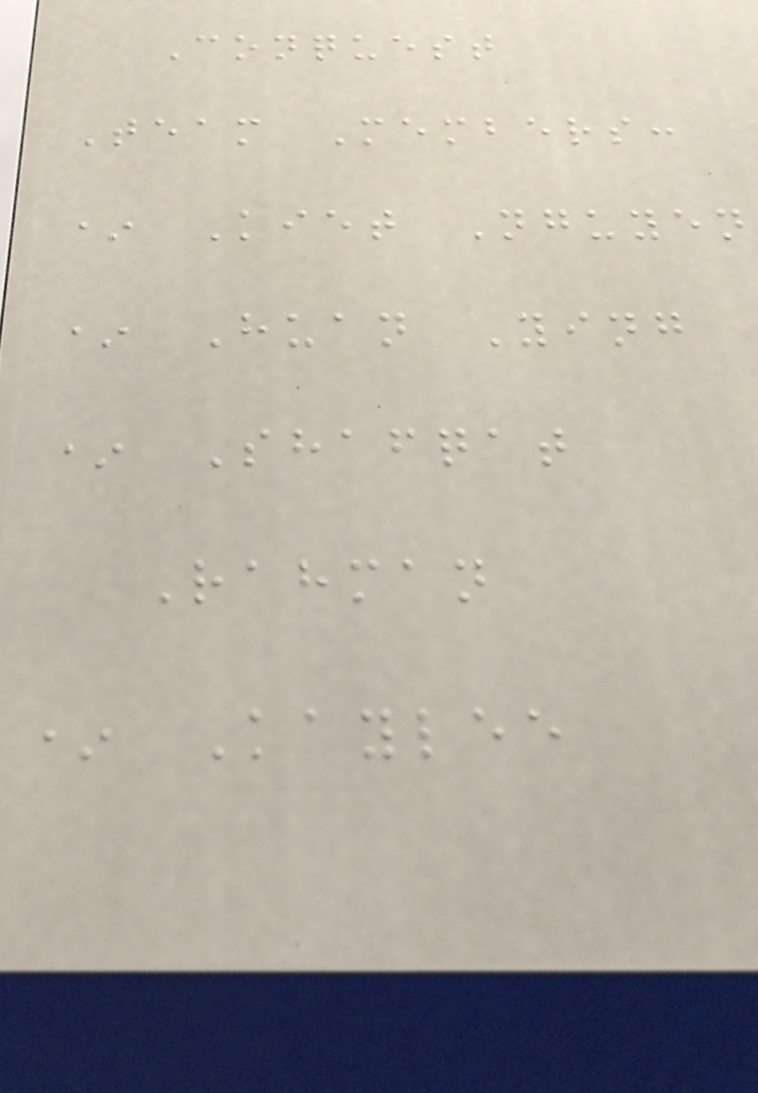Conquest
Team Members:
* Kiet Nguyen
* Huan Ying
* Shafqat
Rahman
* Kaylee
